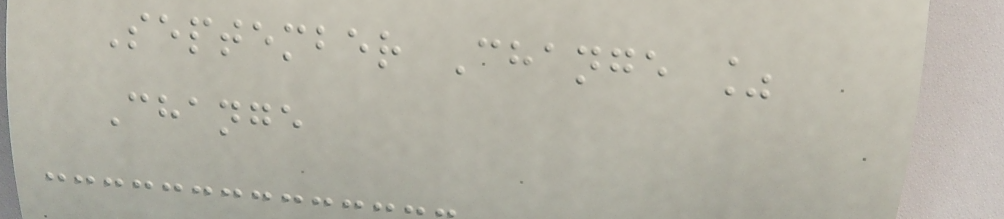September Change %
Change
